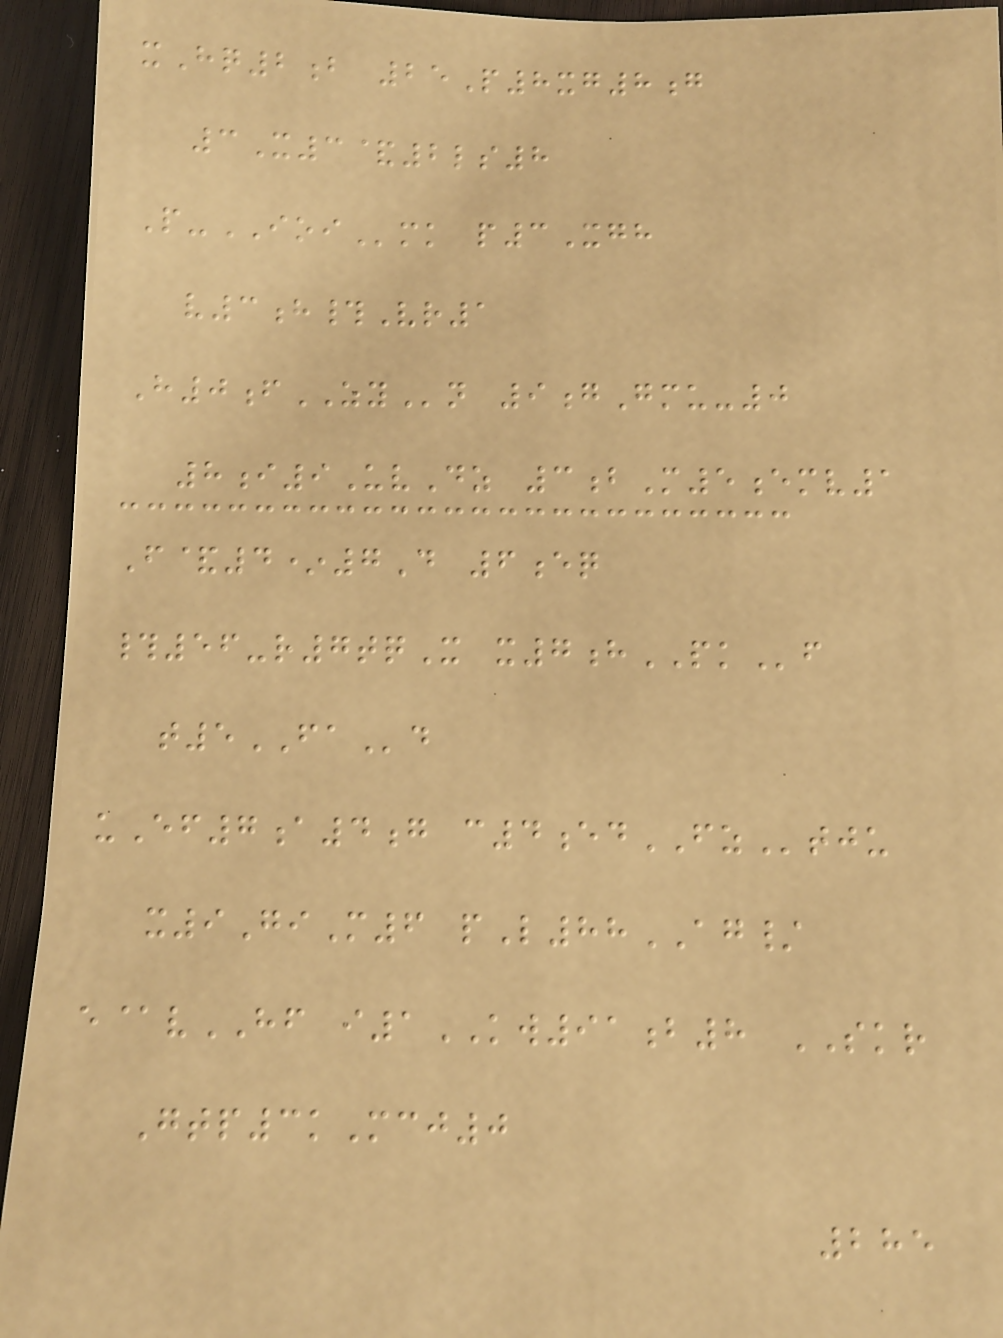xHq2b 25P8xg8g
3X3&2ls8
P-IOImk p3Xgh
v3h#Vr1
H0fZYn 9gGmu-0
8i9UvDz 3bM5emv1
F&4*7D 6eq
#56-r7tqX x7hPKf
t5FAd
uEf7a4g c4edFZtju
x9GiM6 pL88AG/
e@vHF i1KW91b8 SKR
Gtp3kMcj0
285
